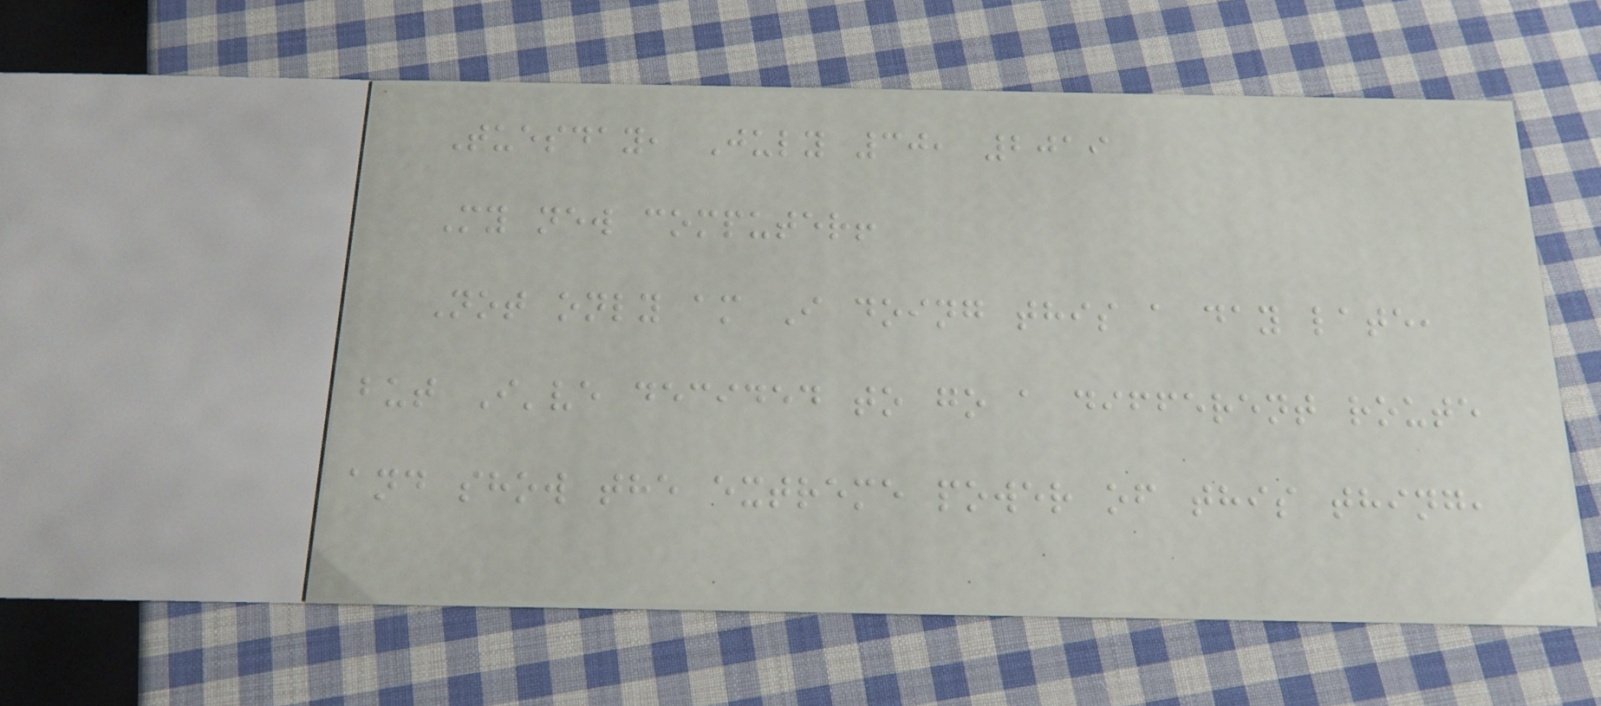Tuesday, July 30, 2019
My new computer!
Not only am I doing this a day late,
but I've decided to go a different route
and show the extreme power of this thing,
